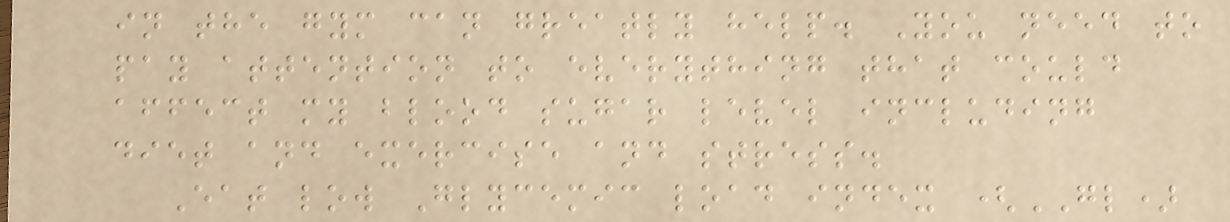in the gym can greatly help. You need to
pay attention to everything that could
affect my blood sugar level including
diet and exercise and stress.
Eat low Glycemic load index (GL)
